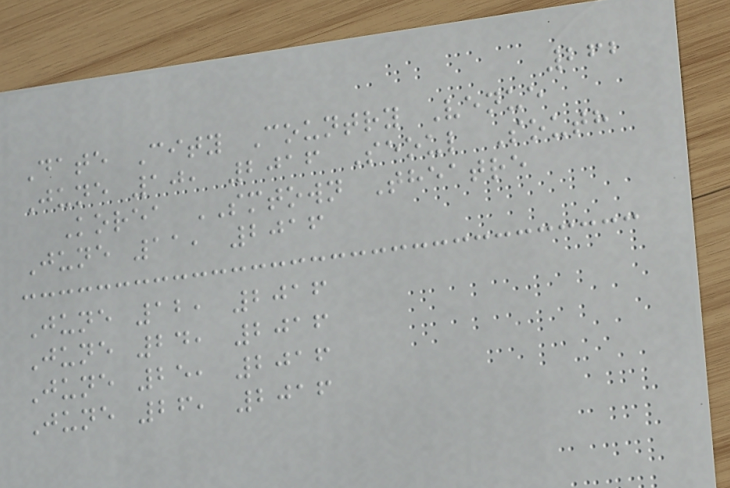262
Date City Country Venue
June 10, 2016 Seoul South
Korea SMTOWN Theatre
June 11, 2016
June 12, 2016
June 24, 2016
June 25, 2016
June 26, 2016
